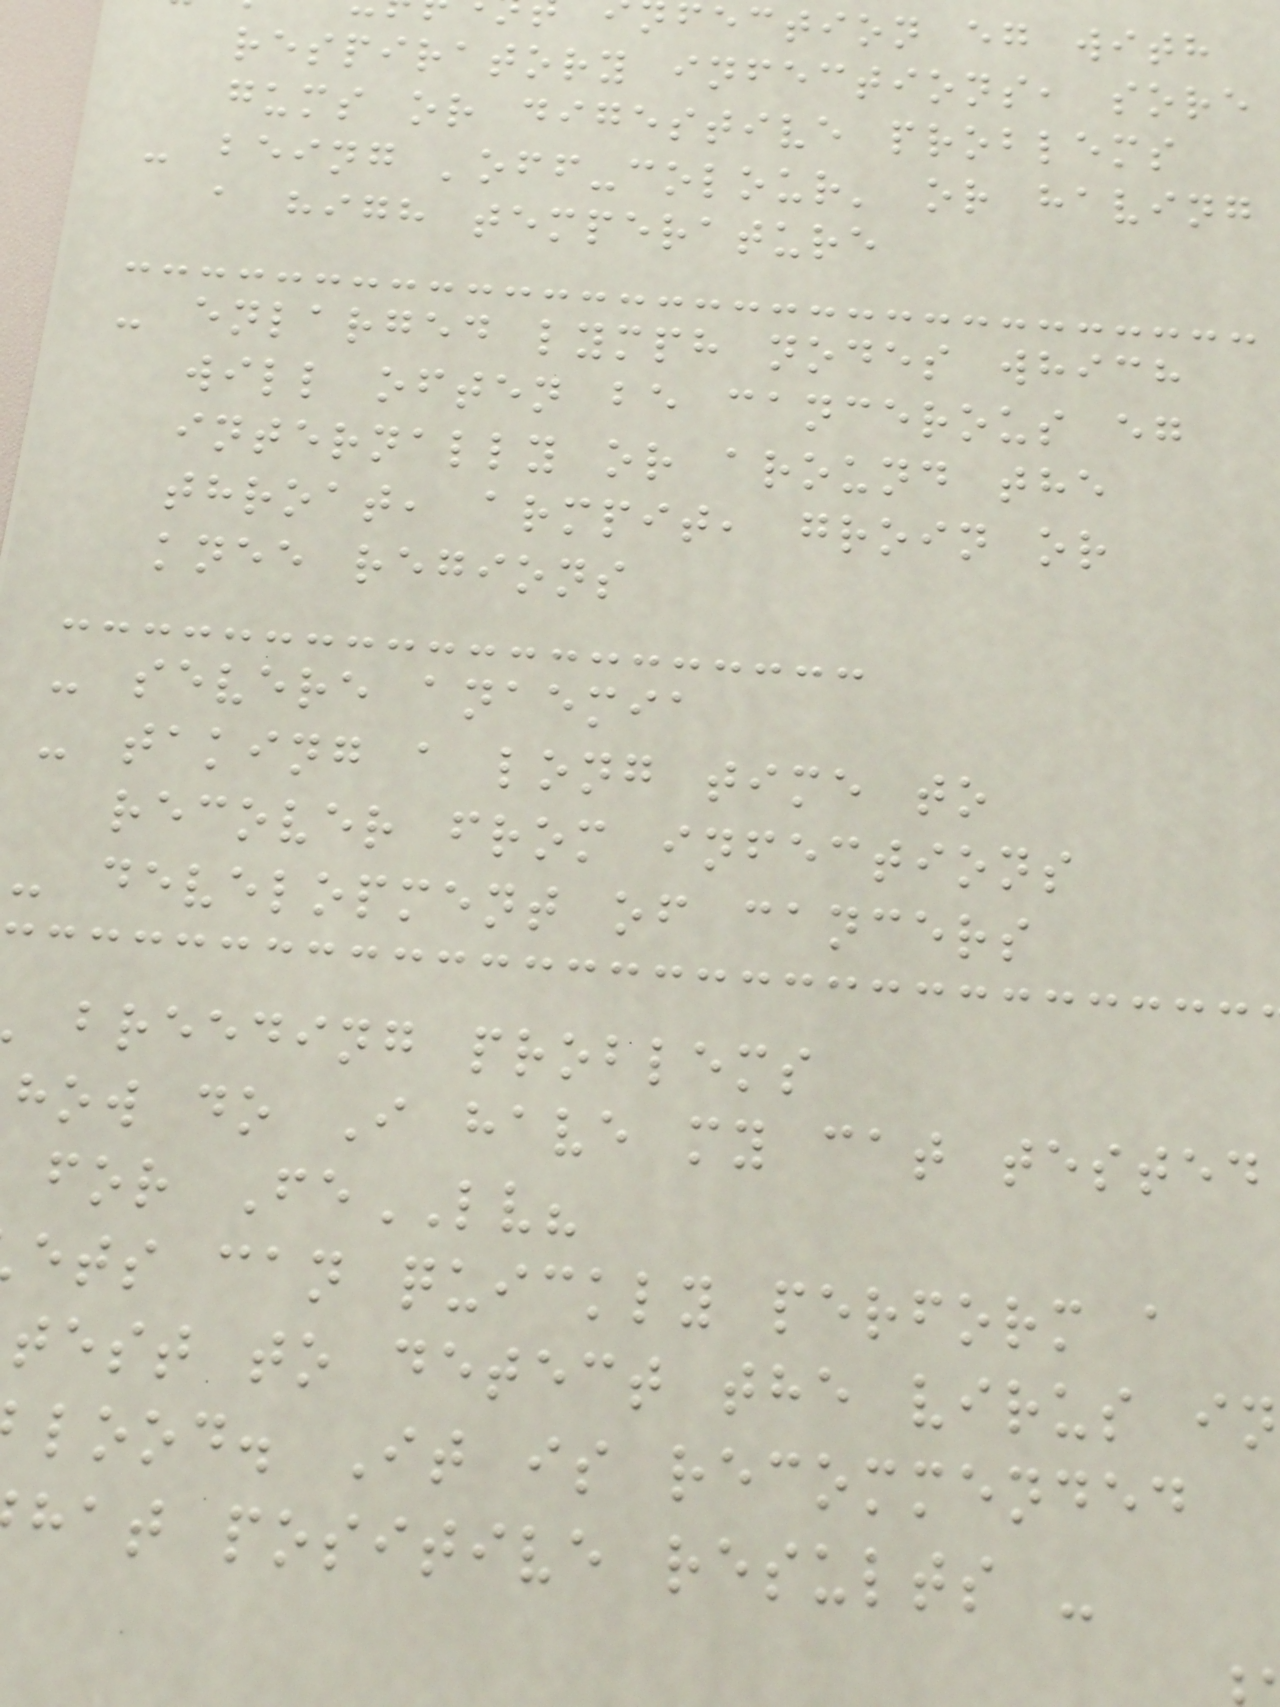fection eg with
respiratory infections, sore
gums or digestive problems
- being 'off-colour' or having
a high temperature
- enlarged lymph nodes which
will often be cancerous eg
internally or around the
throat, armpit, groin or
knee regions
- severe anaemia
- taking a long time to
recover from infections
- development of cancers
breeding problems
how do I have my cat tested
for FeLV?
ets can quickly perform a
test to detect the virus in
lood. It is recommended
hat positive results -
